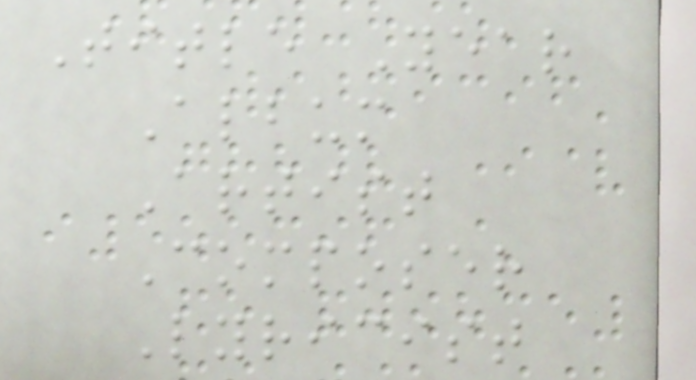Title Year
Album
Artist
Composer
Lyricist
